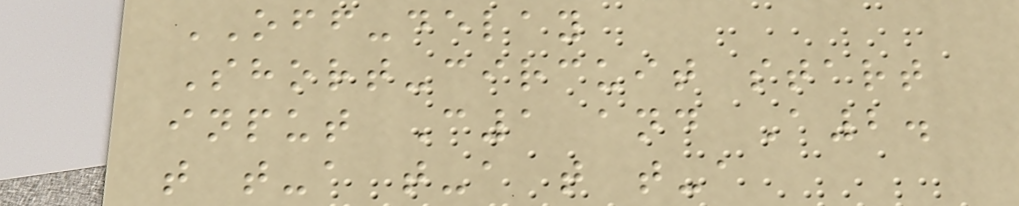OFF-delay
Short-circuit start
input C1 and A2.
t t-a t-a t t-a
